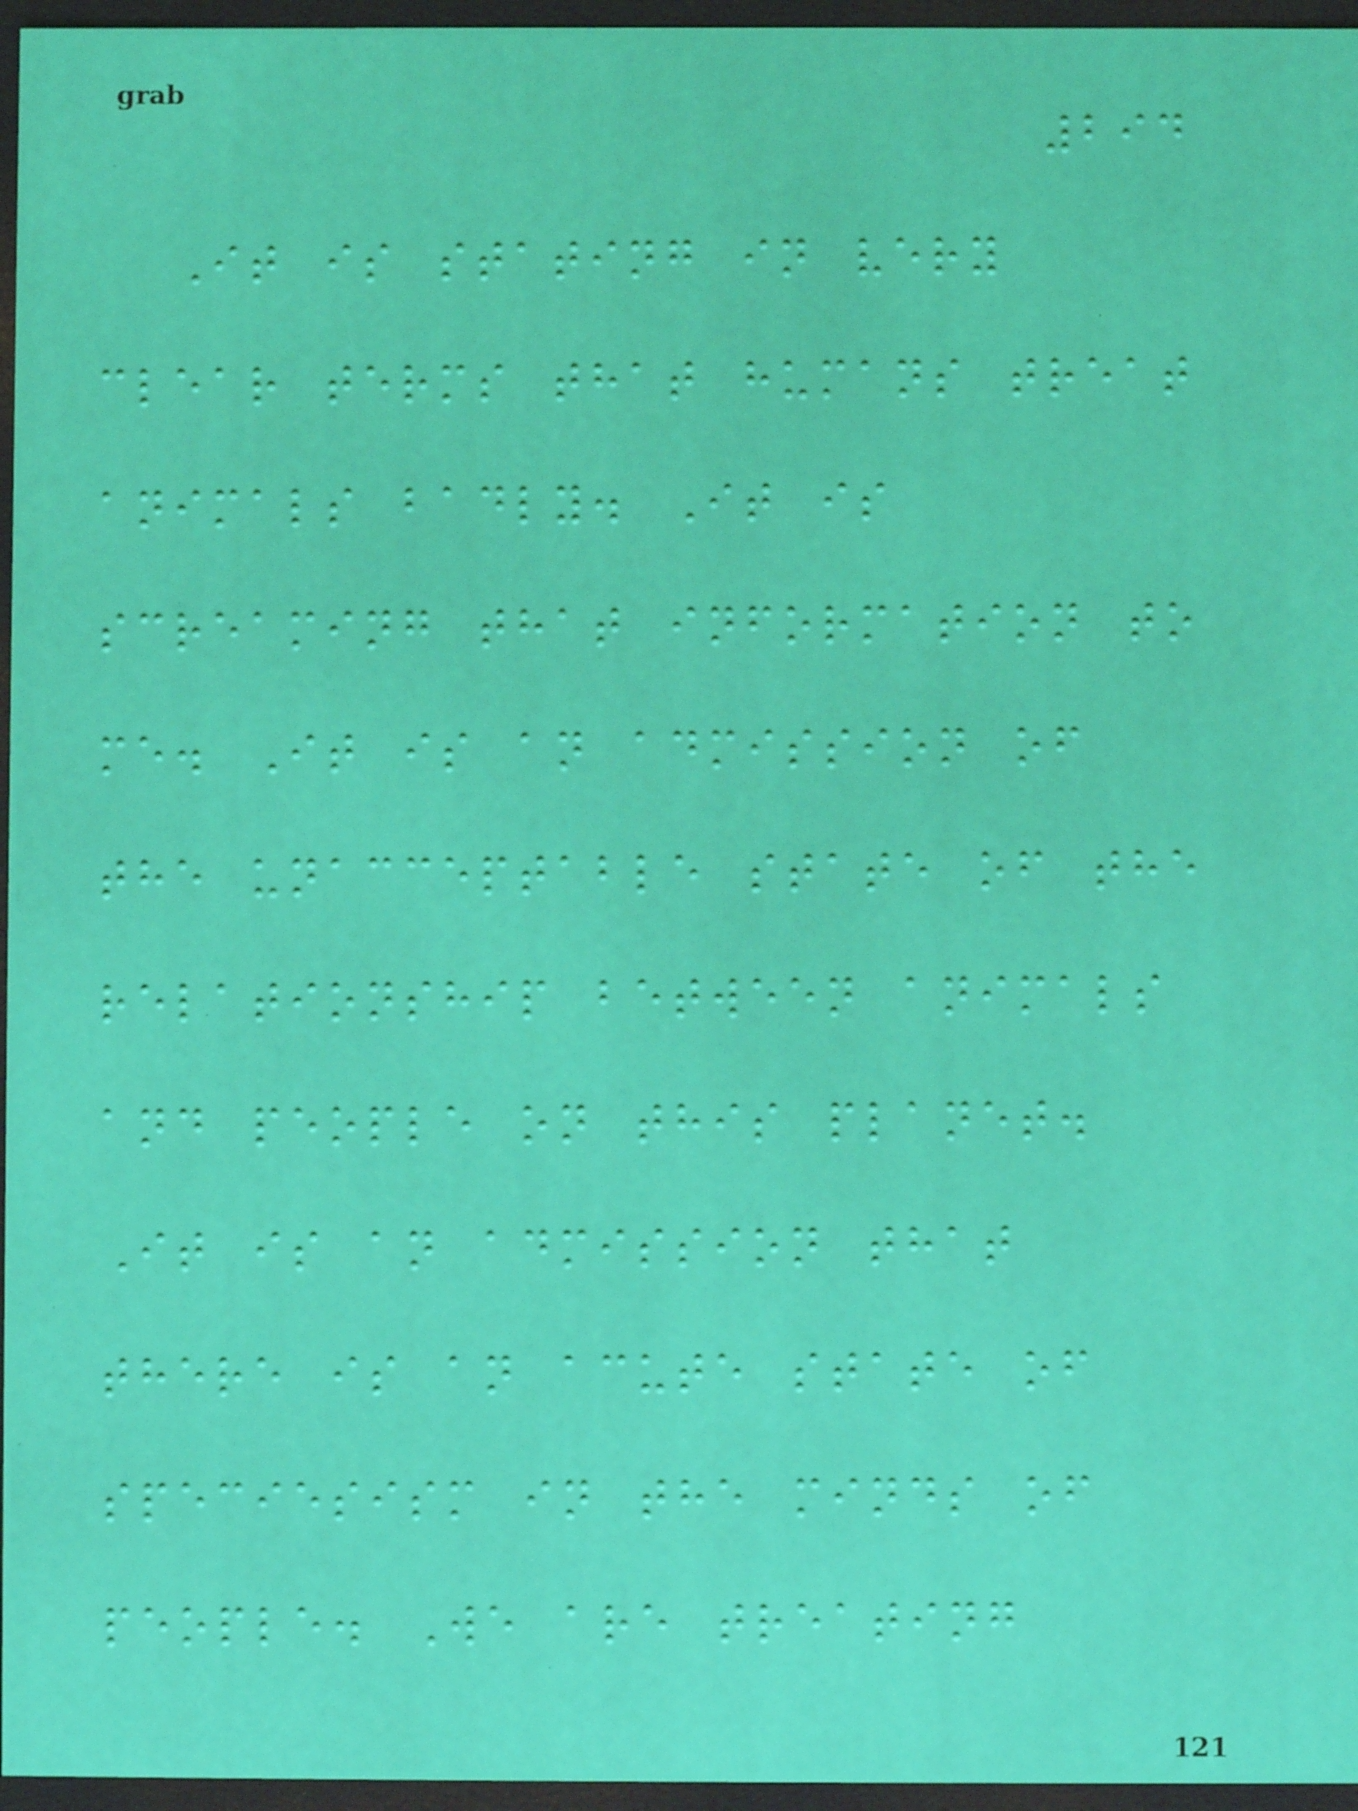294
It is stating in very
clear terms that humans treat
animals badly. It is
screaming that information to
me. It is an admission of
the unacceptable state of the
relationship between animals
and people on this planet.
It is an admission that
there is an acute state of
speciesism in the minds of
people. We are treating
